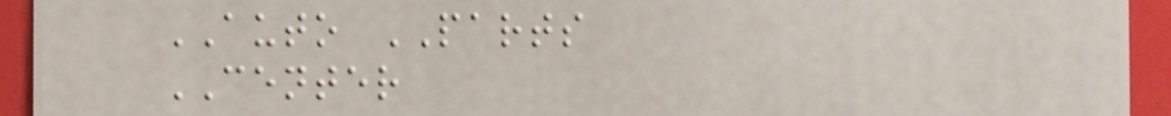AUTO PARTS
CENTER
